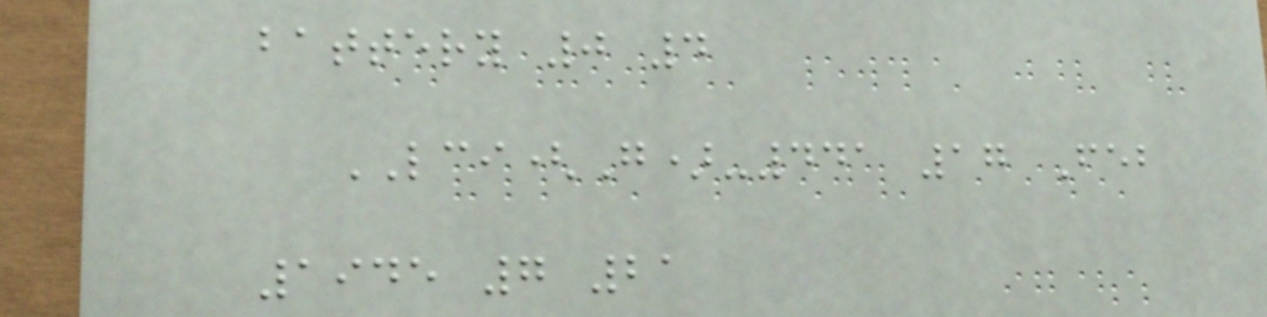battery 0 4
LCI(G)-441 17 Feb
1945 7 21
